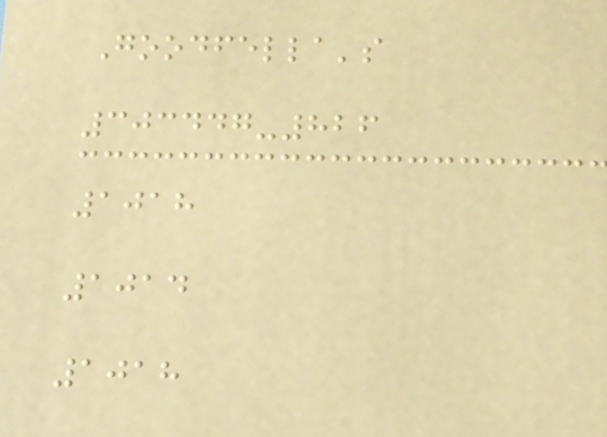Goodfella's
303447-826
1018
1014
1018
